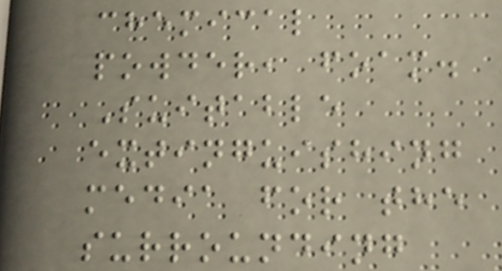chemical
powder, foam.
Suitable
extinguishing
media for the
surrounding
